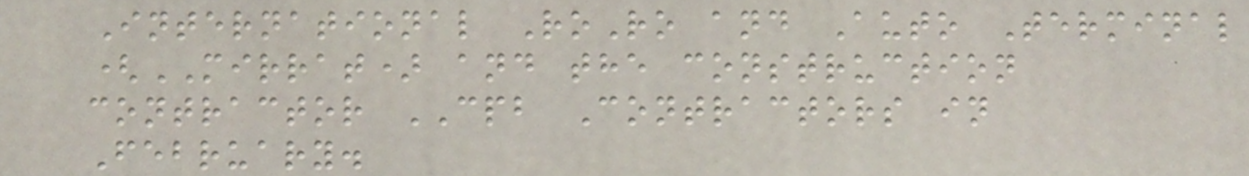International RoRo and Auto Terminal
(MIRRAT) and the construction
contractor CPB Contractors in
February.
